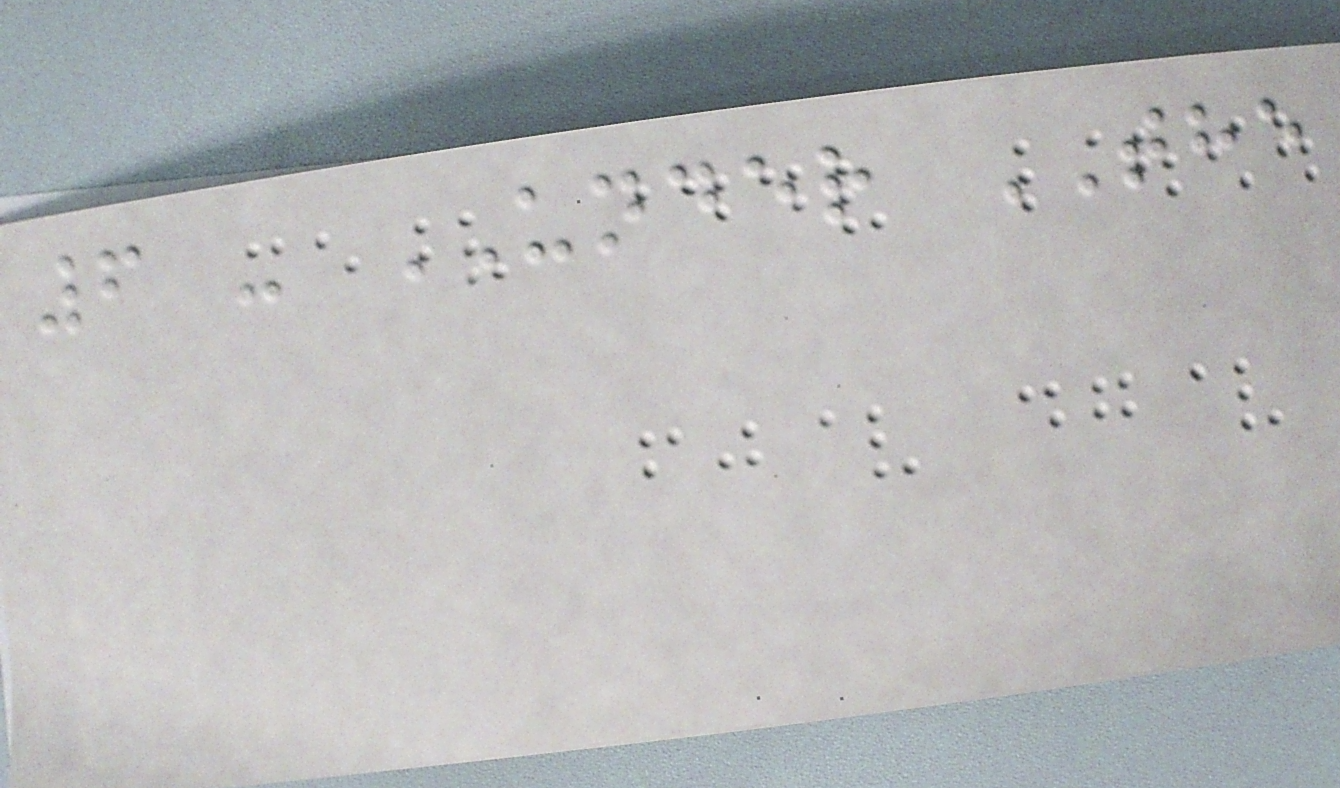6 - UNDER THE
